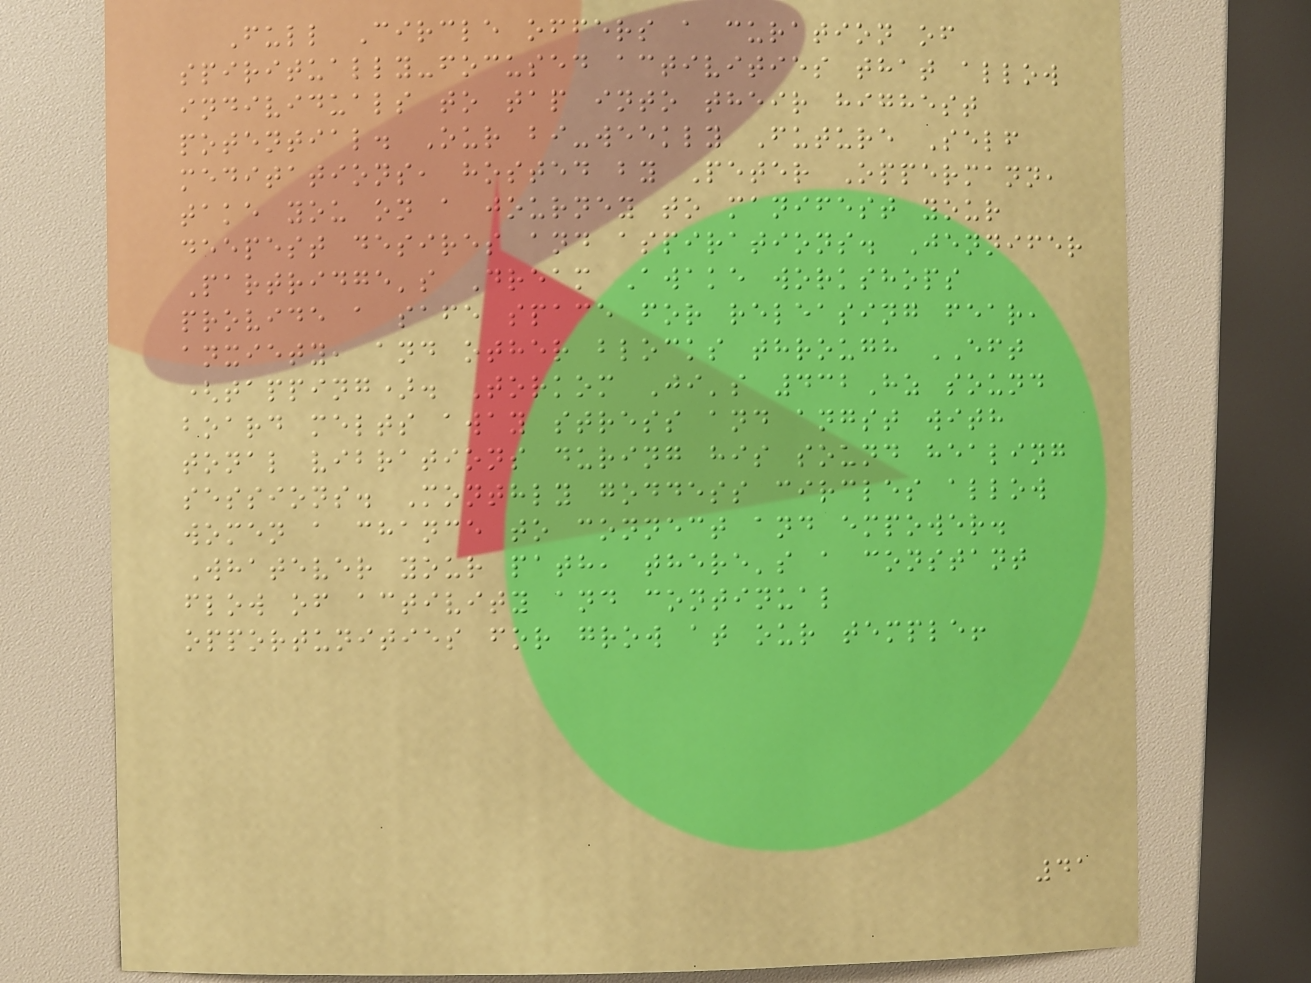Full Circle offers a curation of
spiritually-focused activities that allow
individuals to tap into their highest
potential. Our bi-weekly Future Self
meditations, hosted by Peter Oppermann,
take you on a journey to manifest your
deepest desires and aspirations. Jennifer
Partridge's Dream Awake workshops
provide a safe space for releasing fear,
anxiety, and other blocks through EFT
(tapping). Torkom Ji's 432Hz sound
board melts away stress and angst with
tonal vibrations during his sound healing
sessions. Monthly goddess circles allow
women a chance to connect and empower.
Whatever your path, there's a constant
flow of activity and continual
opportunities for grow at our temple!
41
